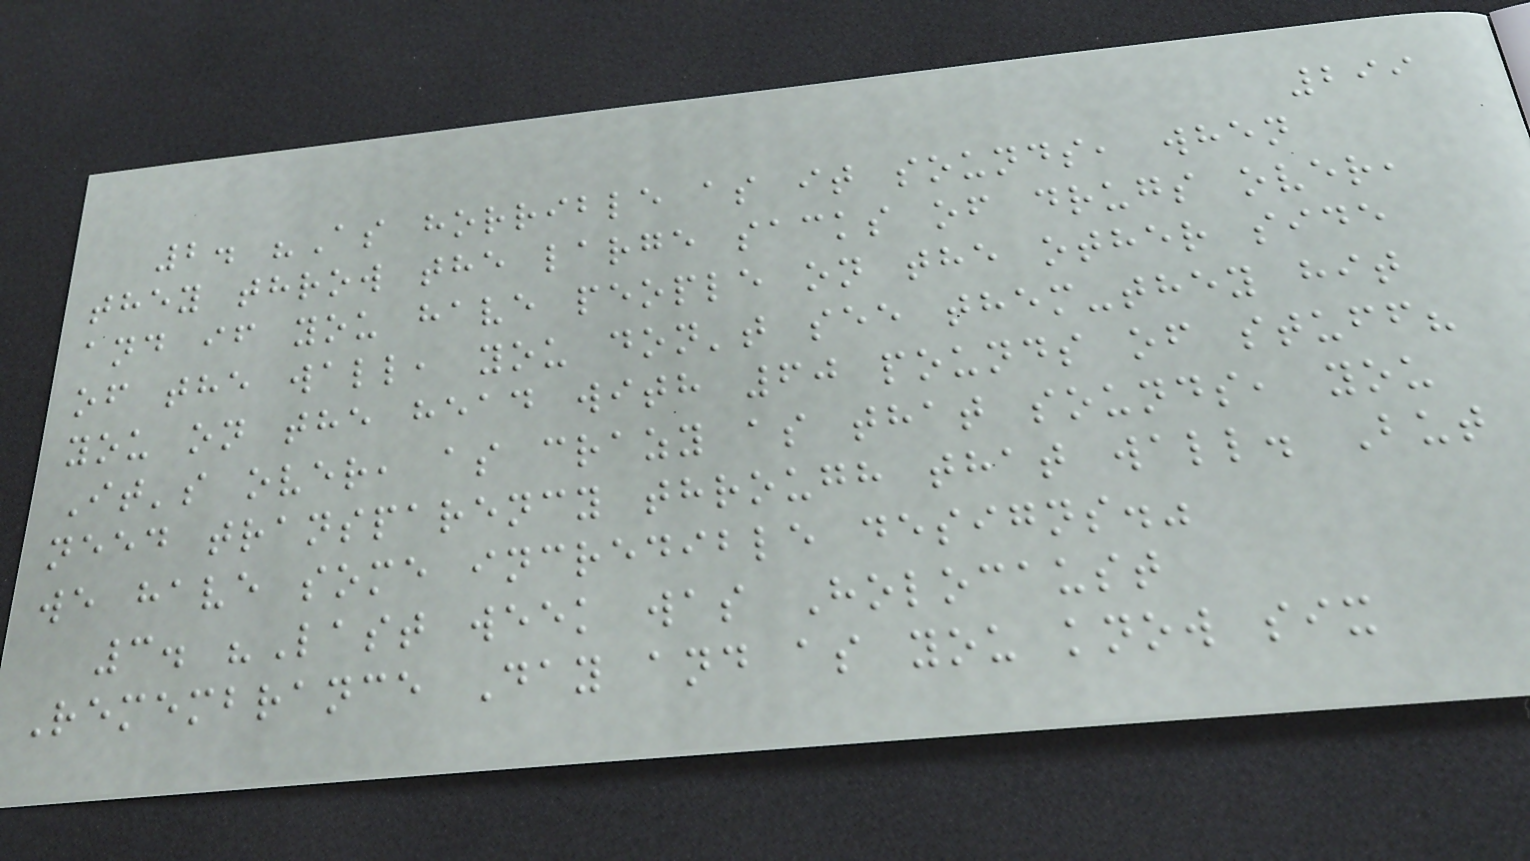299
2. "As horrible as it sounds, when
they throw the large sacks of drugs over,
and if you have people on the other side
of the wall, you don't see them-they hit
you on the head with 60 pounds of stuff?
It's over, as crazy as that sounds, you
need transparency through that wall. But
we have some incredible designs."
3. "Last week was Holocaust
Remembrance Day and as you know six
